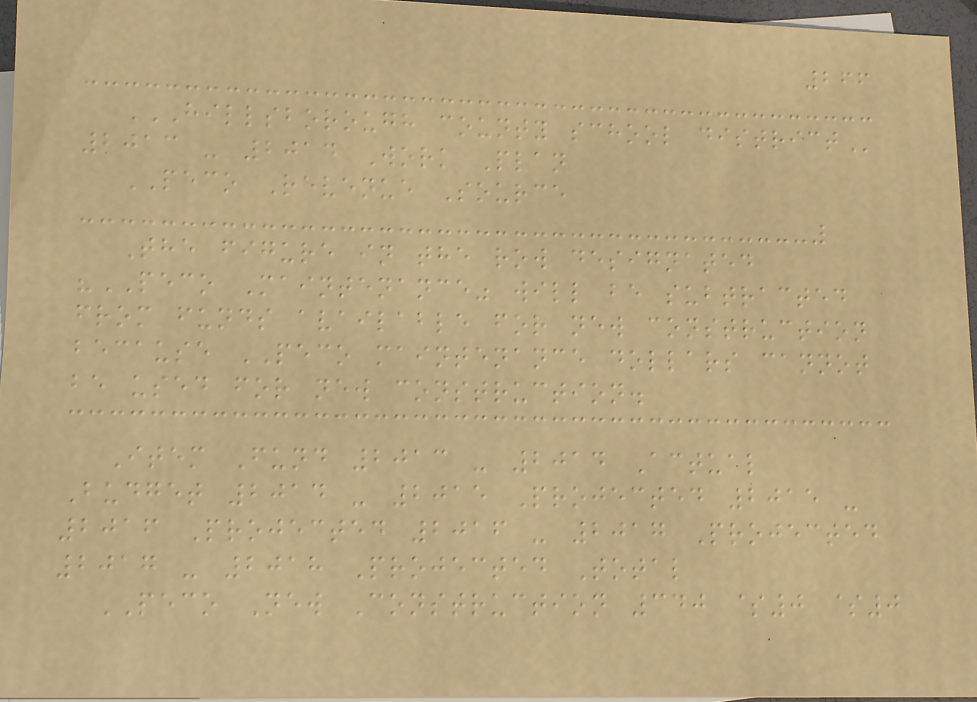266
HILLSBOROUGH COUNTY SCHOOL DISTRICT
2013 - 2014 Work Plan
PECO Revenue Source
The figure in the row designated
"PECO Maintenance" will be subtracted
from funds available for new construction
because PECO maintenance dollars cannot
be used for new construction.
Item Fund 2013 - 2014 Actual
Budget 2014 - 2015 Projected 2015 -
2016 Projected 2016 - 2017 Projected
2017 - 2018 Projected Total
PECO New Construction 340 $0 $0
